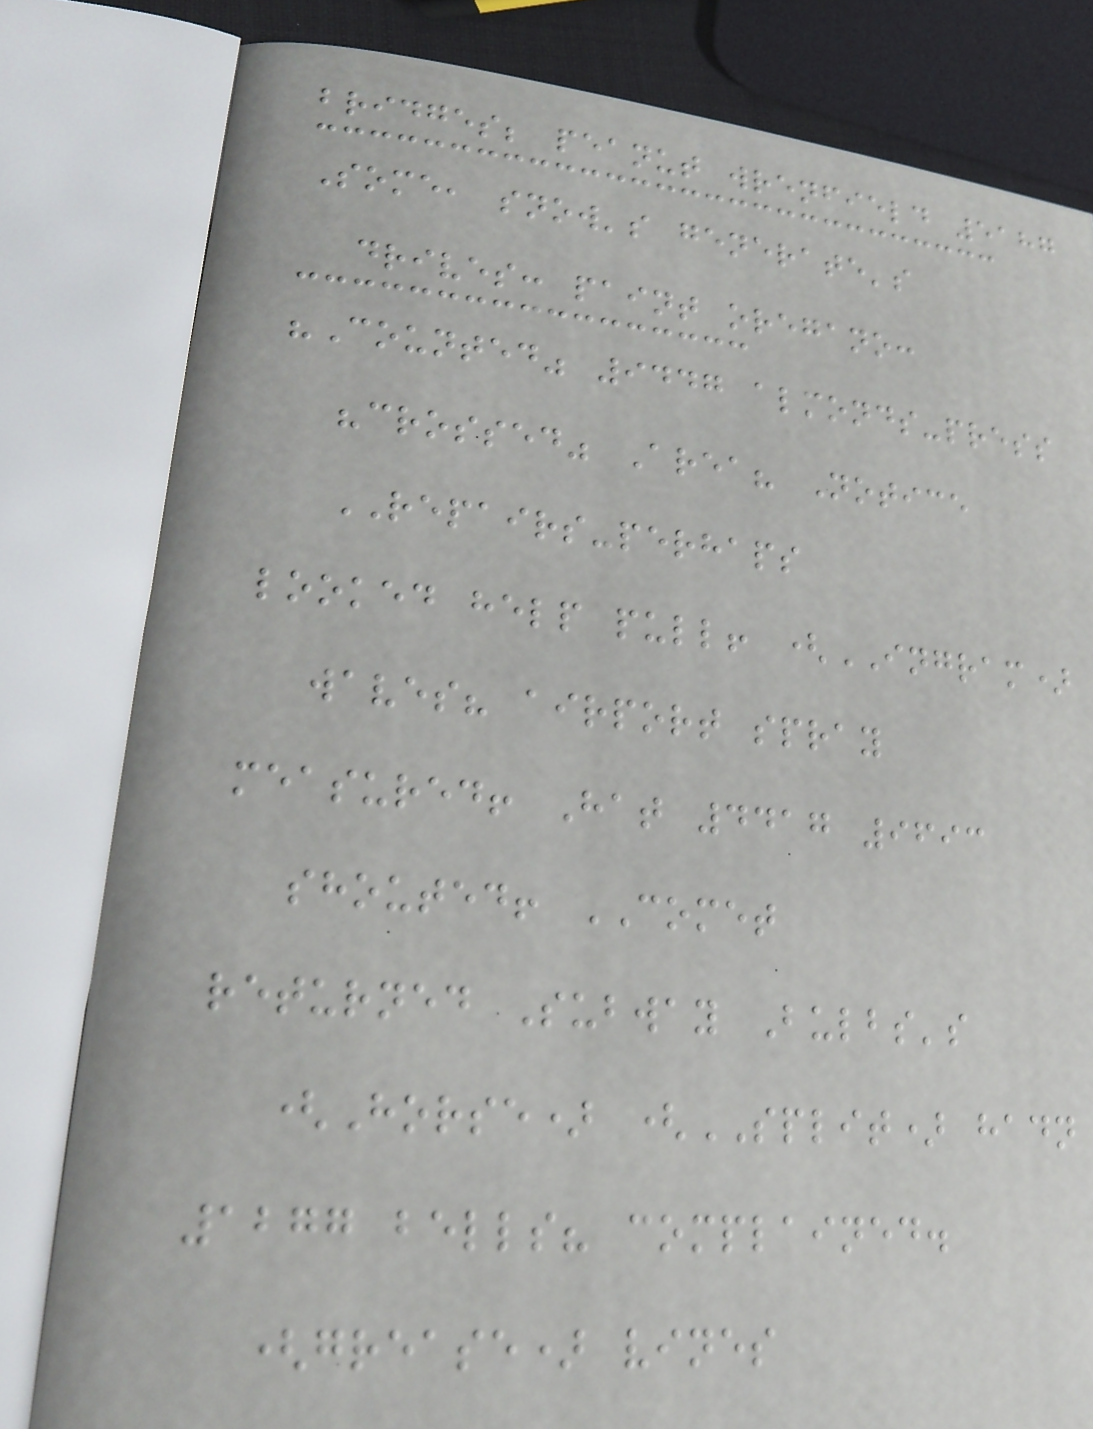bridges; peanut wrenfield 5187
Some, snow's generate's
drives: paint oregano:
"Counted" 9447 almonds-press
"crossed" Area? Notice
REPAIRS-perhaps
looked help pull! (INGRAM)
waves? airport spray
measured! Hat 4417 9693
shouted! COMET
returned Subway Bulbs's
(Horse) (SPLIT) hadn
1277 bells? complained.
(grease) vines
